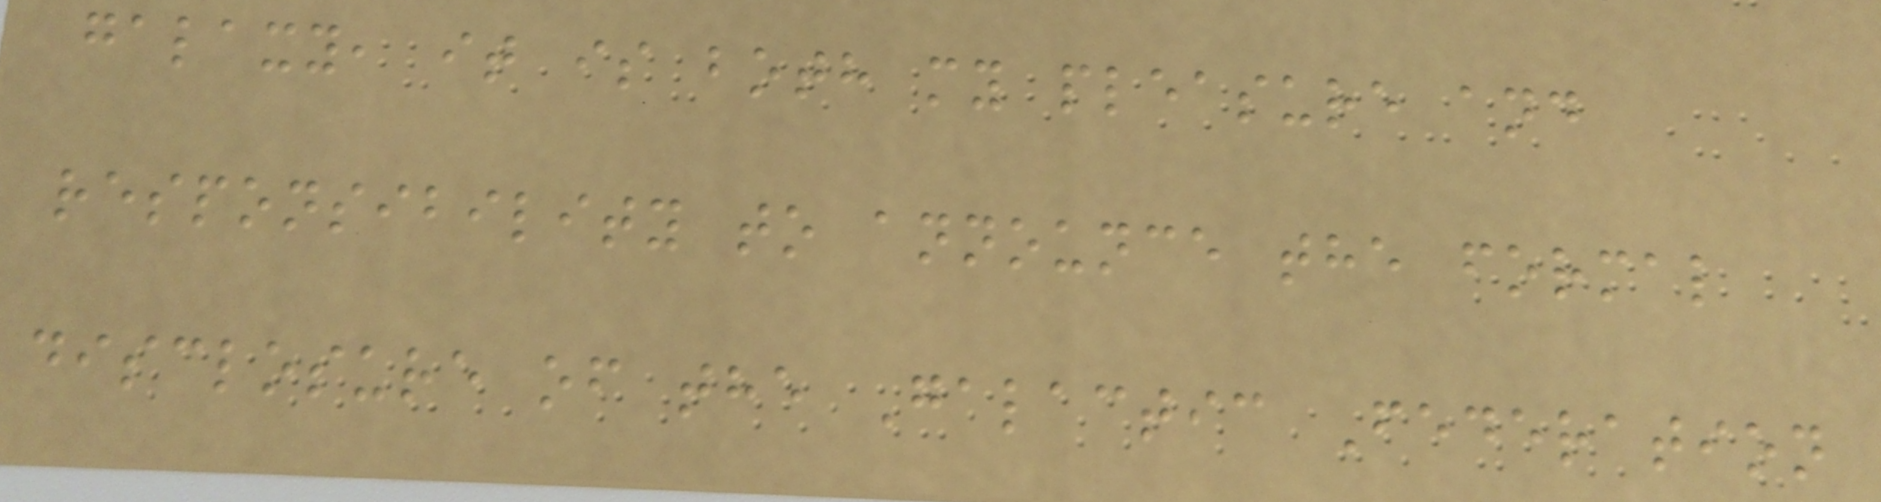galaxy, it is both my pleasure and
responsibility to announce the formal
disclosure of the Galactic Federation
